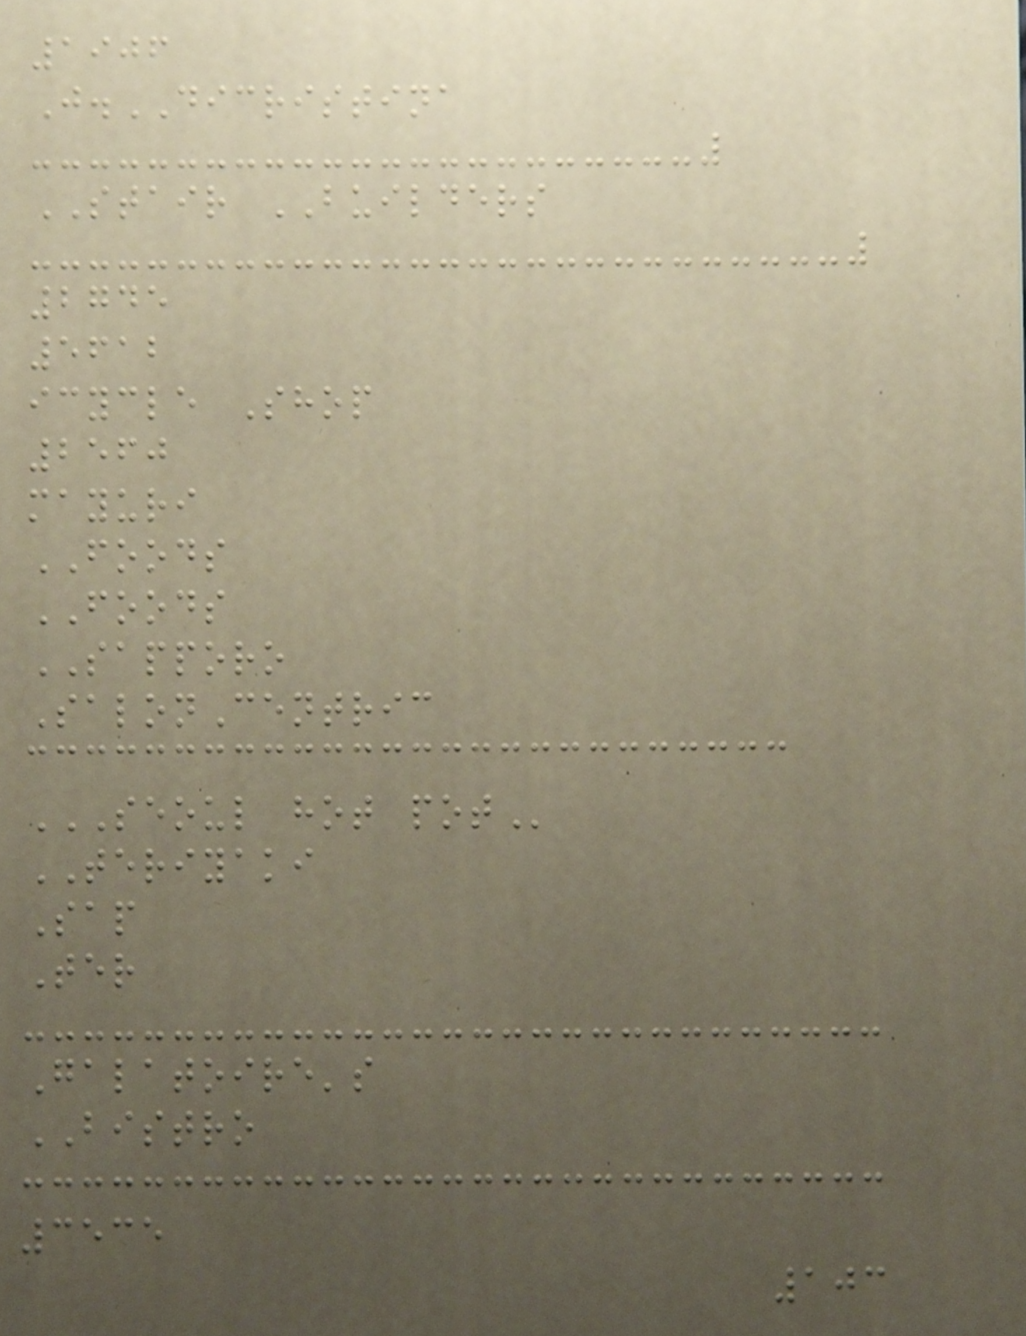1906
J.DICRISTINA
STAIR BUILDERS
2745
5612
icycle Shop
2560
mayuri
FOODS
FOODS
SAPPORO
SalonCentric
SEOUL HOT POT
TERIYAKI
Sap
Ter
Galatoire's
BISTRO
3535
103
